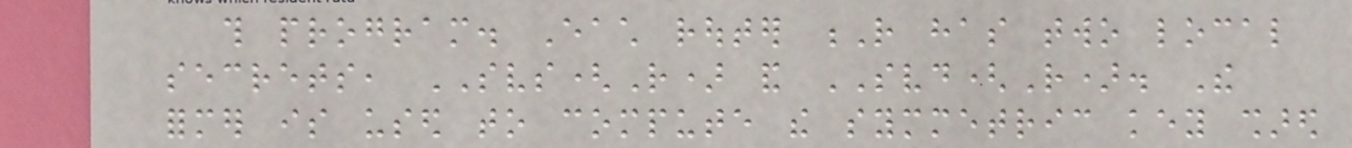this program. Each router R has two local
secrets, SVS(R) and SVD(R). The
former is used to compute the symmetric key shared
